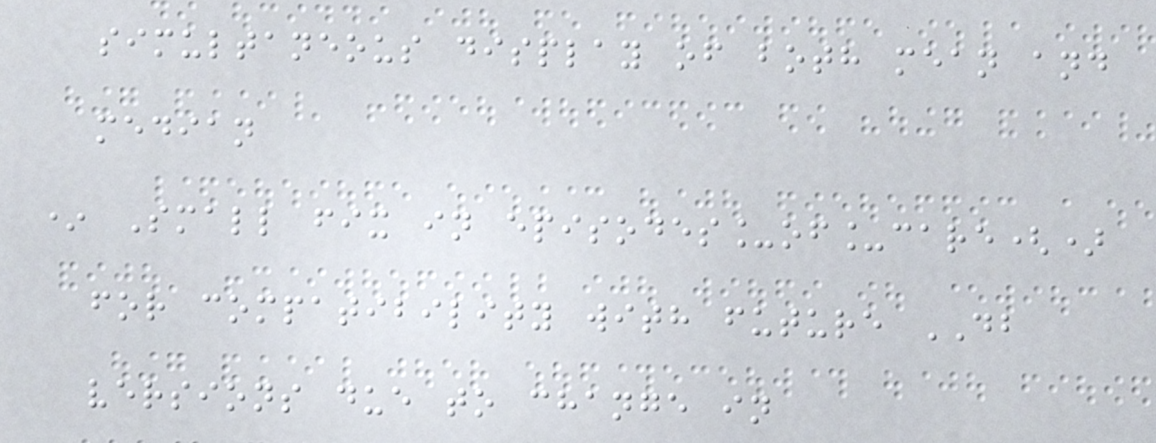simultaneous display of both mean and
median
* Small fix in episodes_of_care()
for compatibility with future DB
versions due to change in
